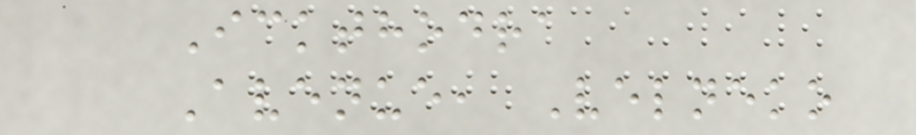Ickthodra
Avenue, Velneko
